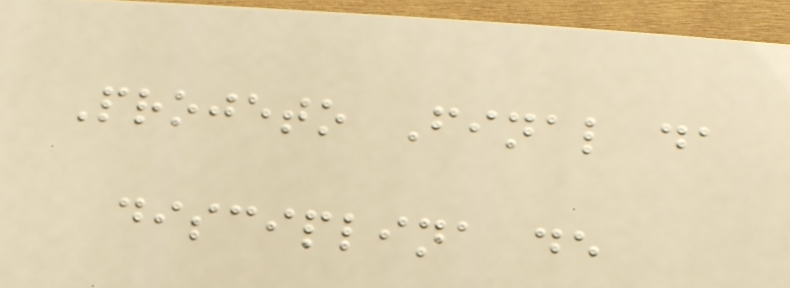Projeto Final da
disciplina de
